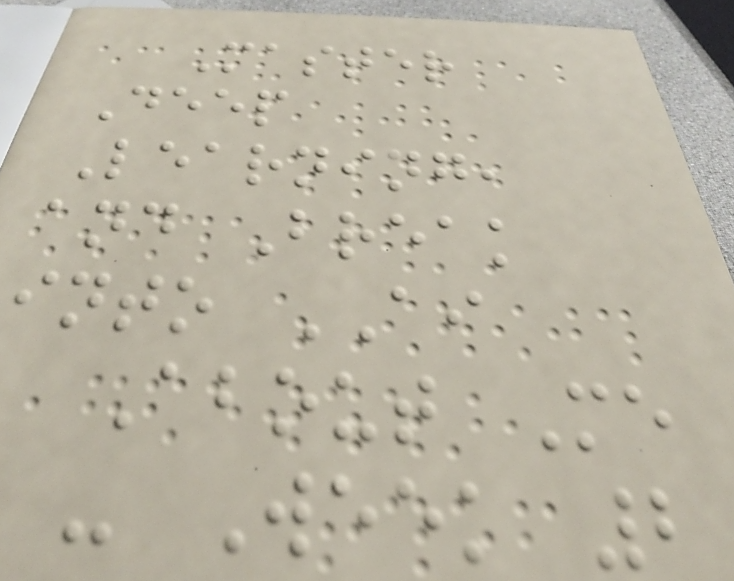Master
Deep
Learning,
and Break
into AI
About Me
- Week 2
